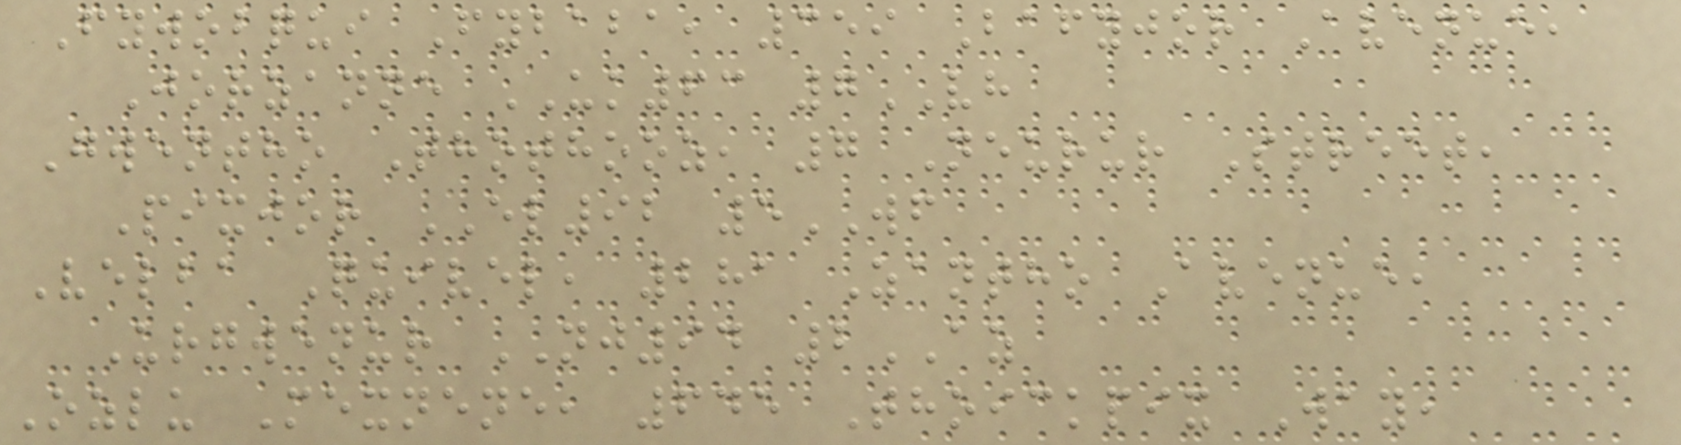Fywobqui Fybaba, 359 Bafyjor Avenue,
Jorzanne UK63 7VH
Gwentho Thothooz, 7 Neurur Street,
Pixjor EL92 5WF
Velba Quivel, 281 Zantho Avenue,
Urgwenur NJ94 2AZ
Ozlu Mexnene, 645 Thoickpix Way,
